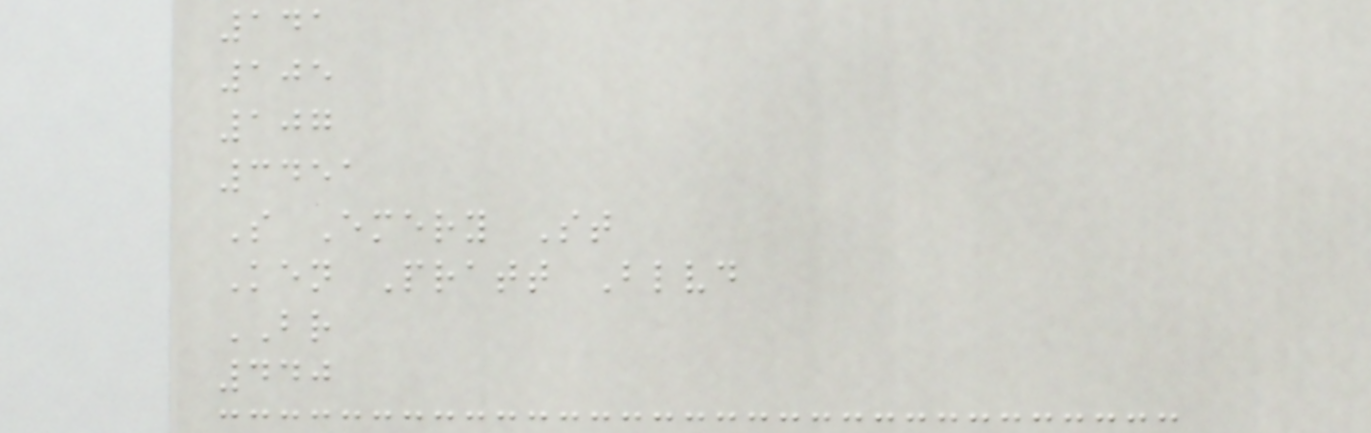141
105
107
3451
S Emery St
Ken Pratt Blvd
BR
440
